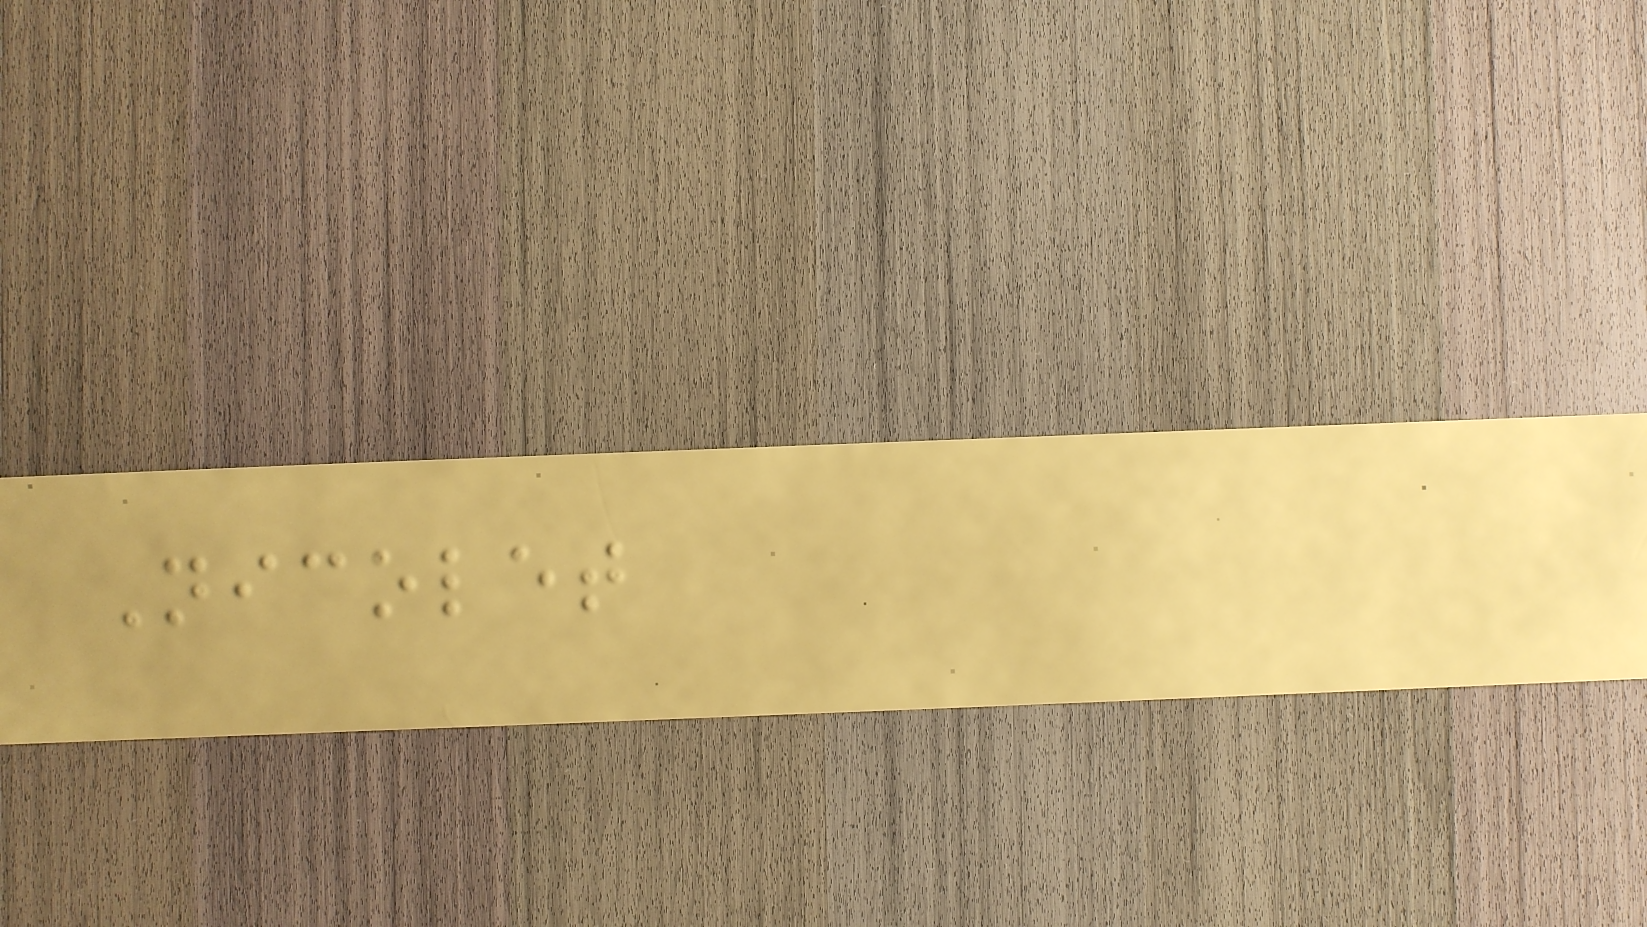Nicolet
